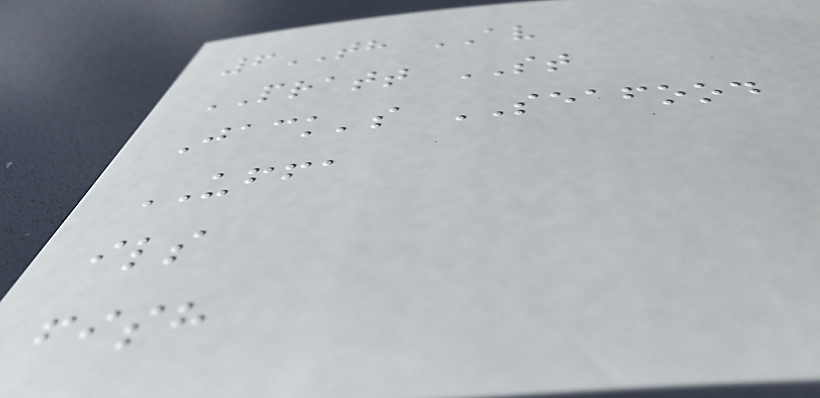6TH AV
PRATT ST
Jack's SEAFOOD
UFFA
ils
fish
